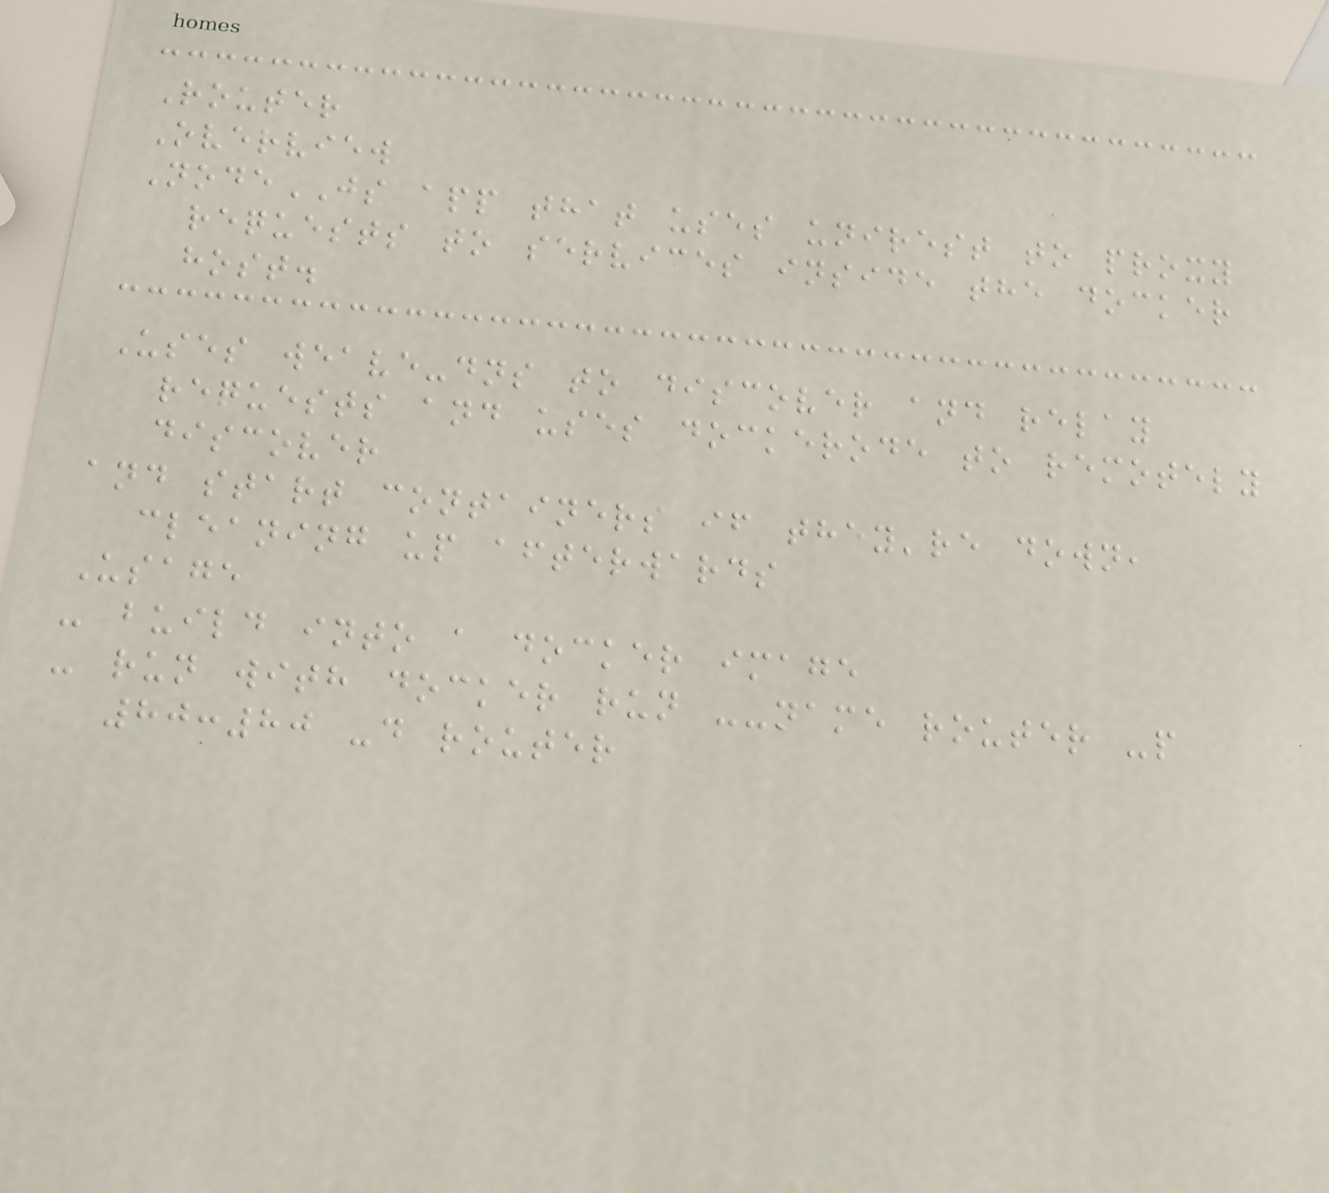Router
Overview
NodeJS app that uses unirest to proxy
requests to services inside the docker
host.
Uses weave-dns to discover and relay
requests and uses dockerode to remotely
discover
and start containers if they're down,
cleaning up afterwards
Usage
- build into a docker image
- run with docker run --name router -p
80:80 -d router
